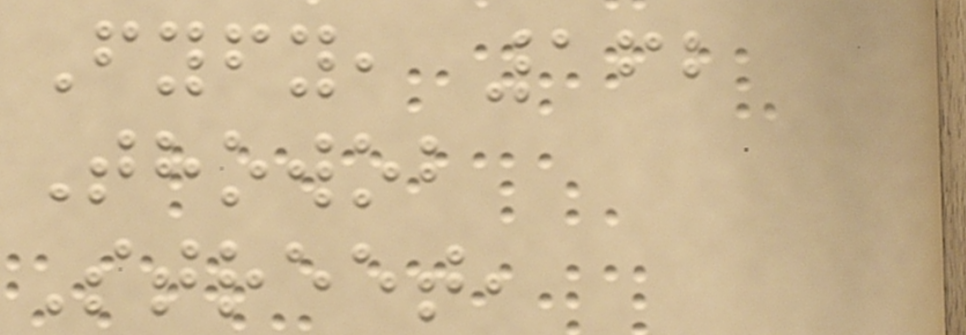Fyfy, 162
Thowob
Street,
